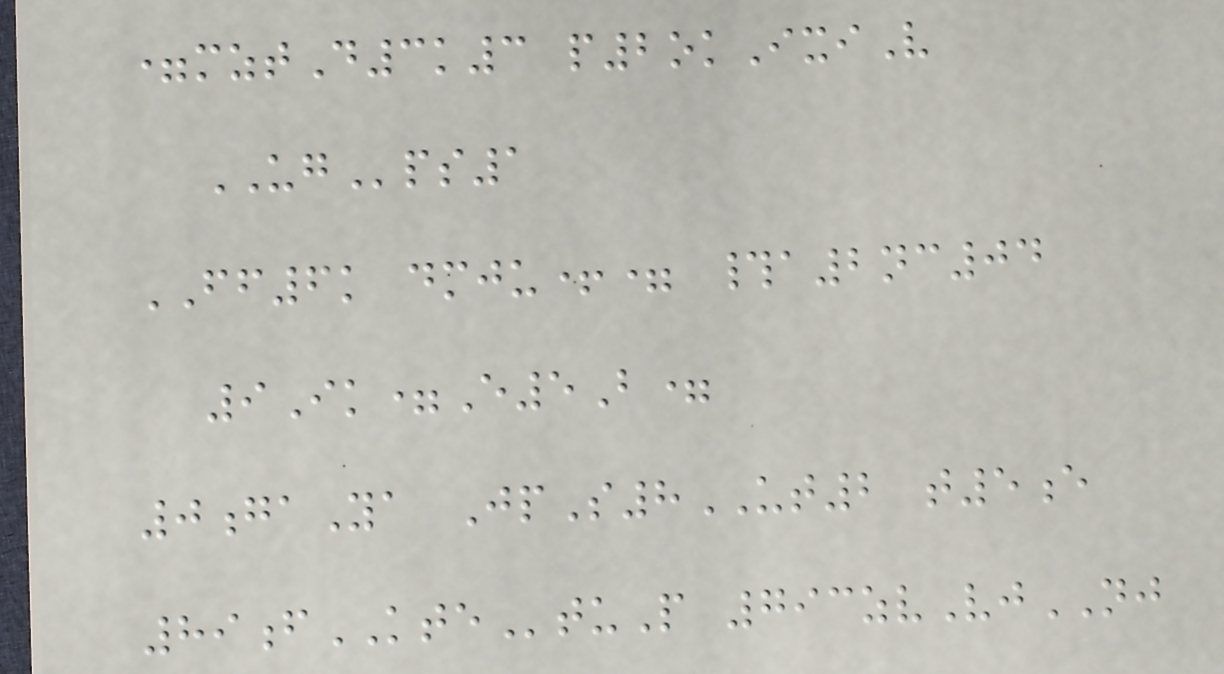=mztD3k3 p2okIxiV
UGps1
FF6k dmju+= #a2nc04
9Ik=E5B=
0gaYa JpS8UT2 t5e
89fKTEtuP 793zvVjNJ
